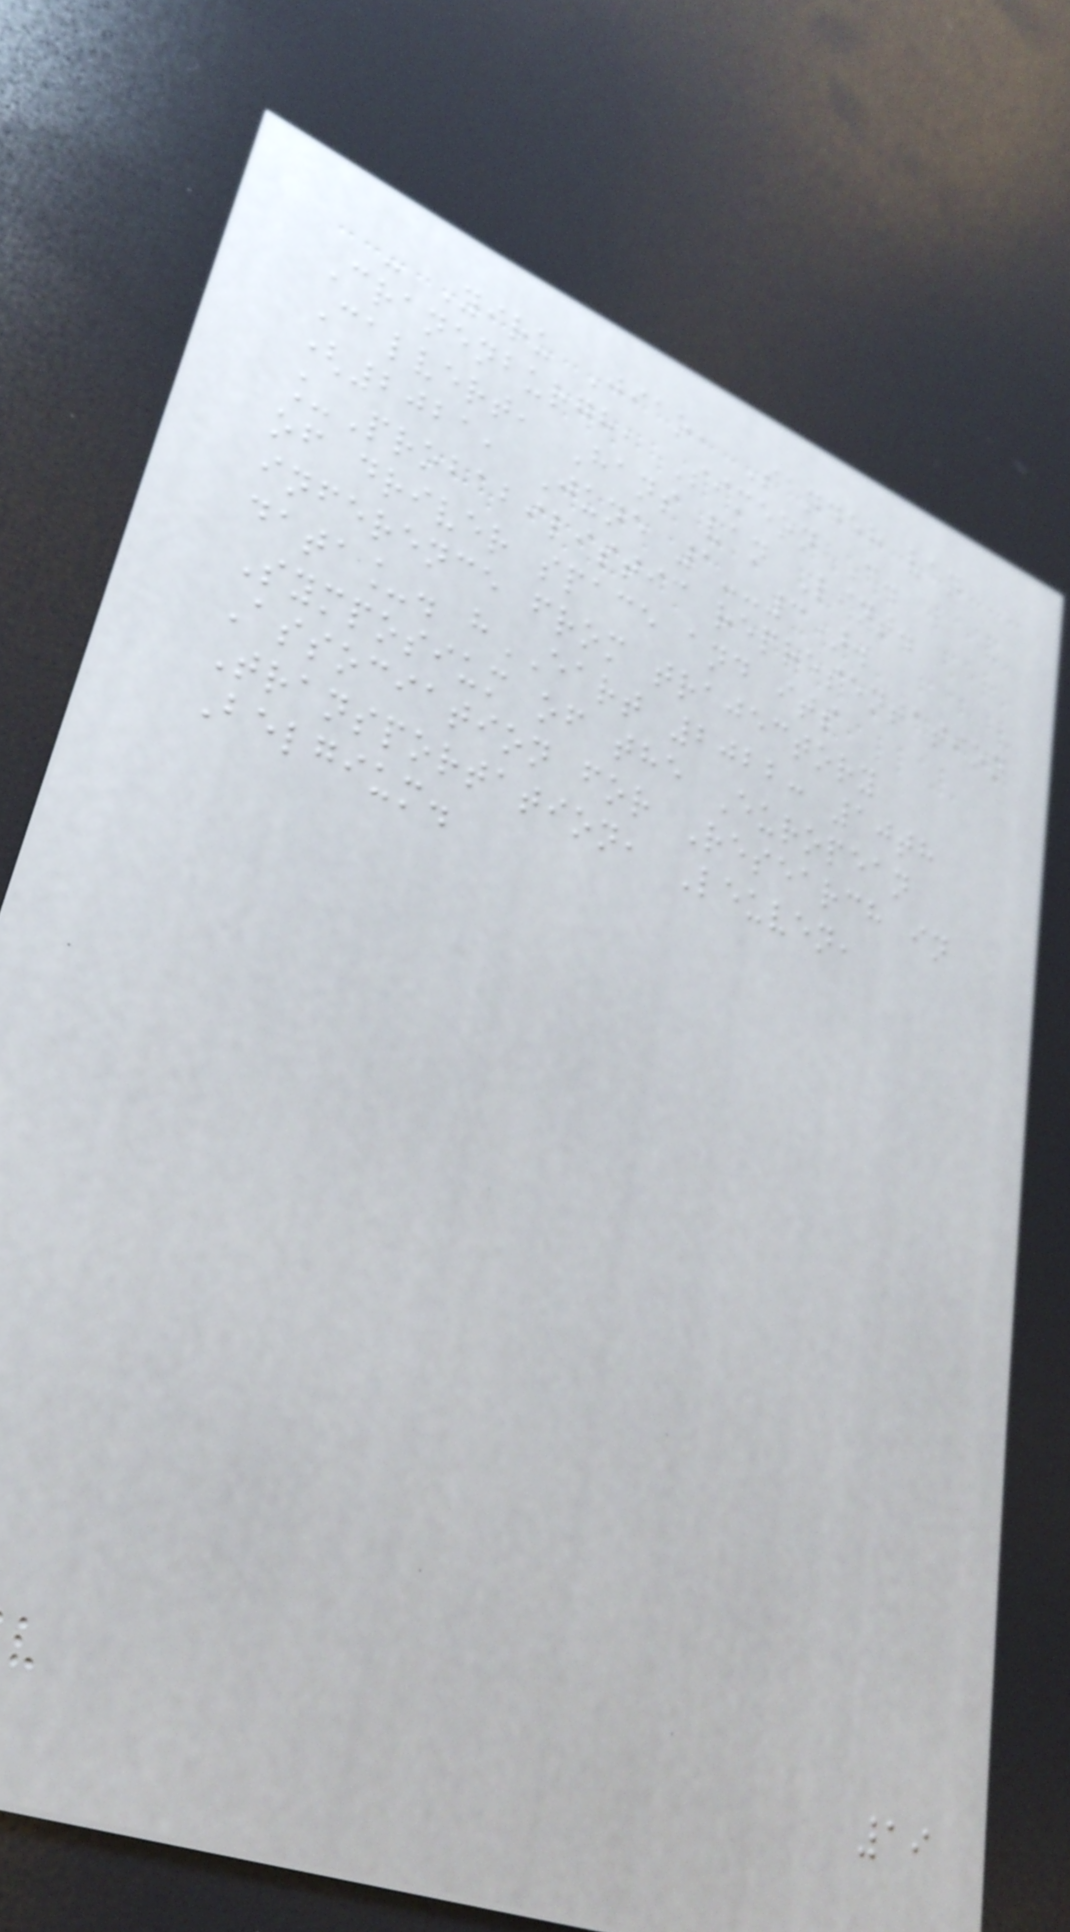- Yiru Jiao, Sander van
Cranenburgh, Simeon C.
Calvert, Hans van Lint.
(2021, June 1--3).
_Probabilistic representation
of driver space and its
inference from trajectory
data_. hEART 2022: 10th
Symposium of the European
Association for Research in
Transportation, Leuven,
Belgium.
19
